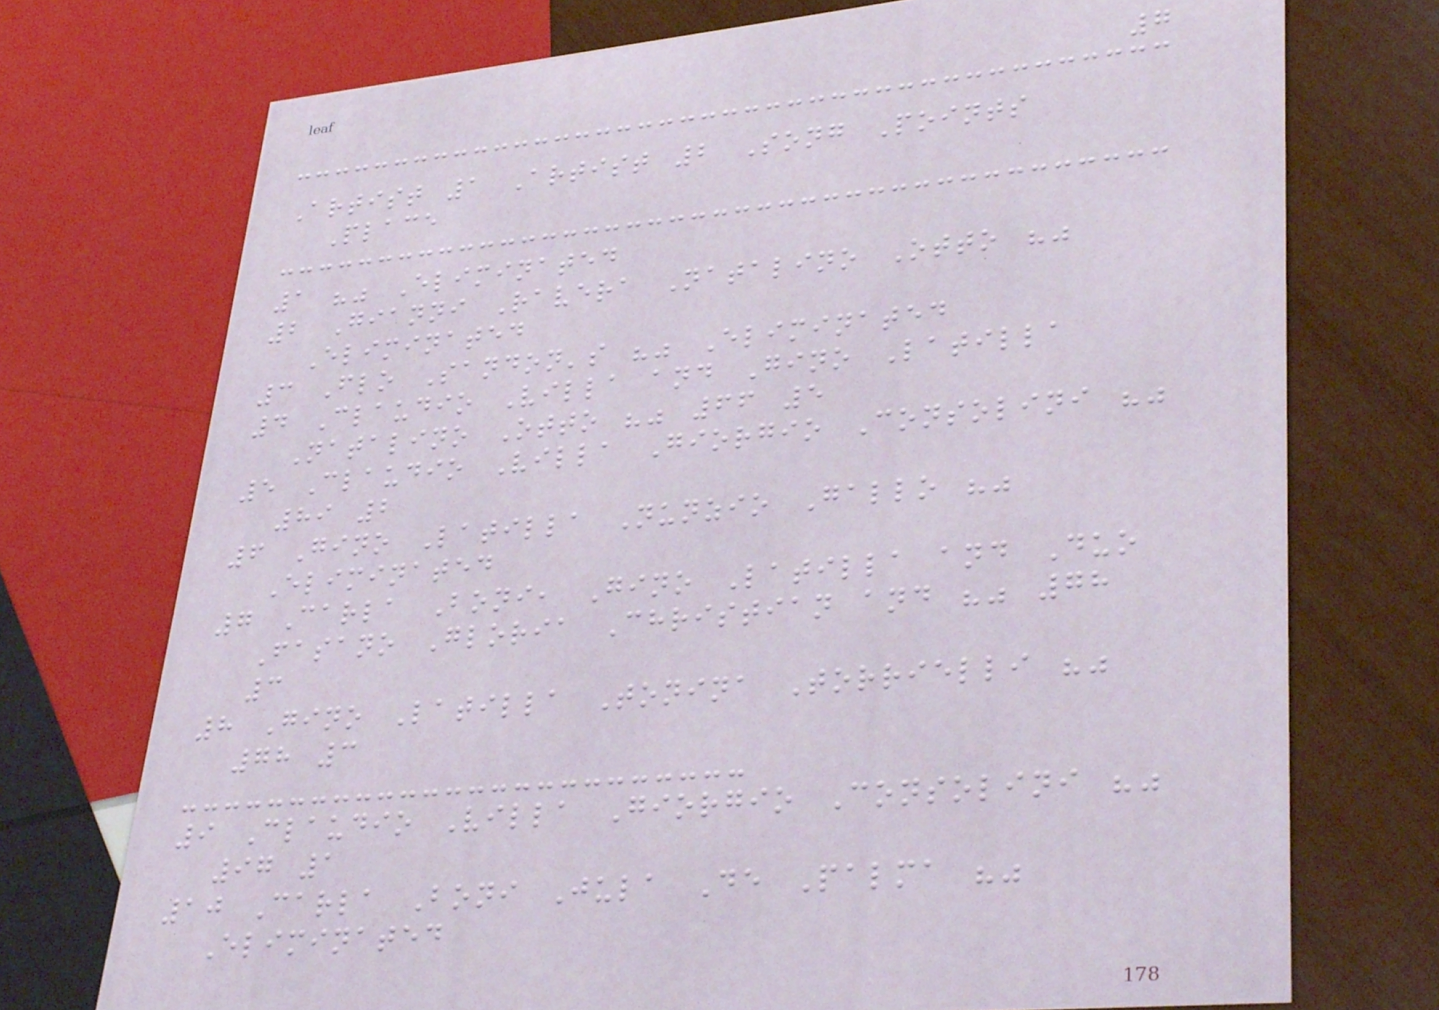7
Artist 1 Artist 2 Song Points
Place
1 "" Eliminated
2 Gianni Ravera Natalino Otto ""
Eliminated
3 Flo Sandon's "" Eliminated
4 Claudio Villa and Gino Latilla
Natalino Otto "" 66 5
5 Claudio Villa Giorgio Consolini ""
89 2
6 Gino Latilla Nunzio Gallo ""
Eliminated
7 Carla Boni, Gino Latilla and Duo
Fasano Gloria Christian and "" 78
3
8 Gino Latilla Tonina Torrielli ""
78 3
9 Claudio Villa Giorgio Consolini ""
97 1
10 Carla Boni Jula De Palma ""
Eliminated
